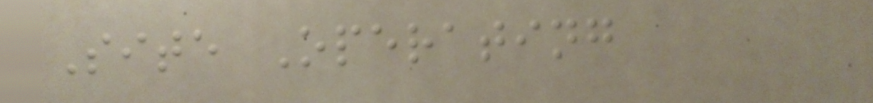Site Operating
